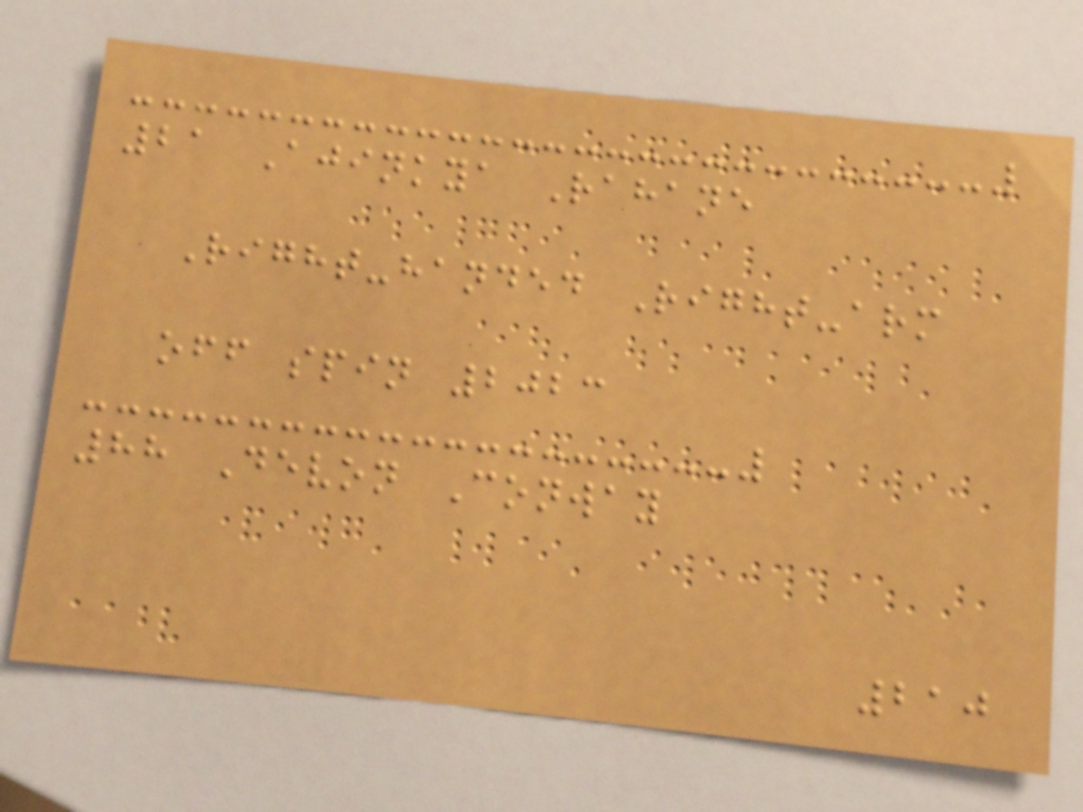21 Ajinkya Rahane
Right-handed Right-arm
off spin 2023
88 Devon Conway
210
